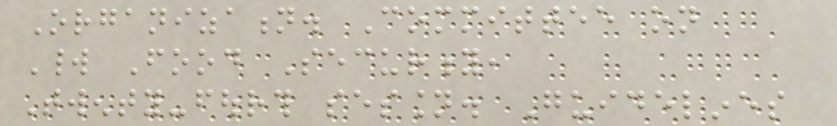Organization. Committee on
World Food Security,
Twenty-fourth session. Guidelines
